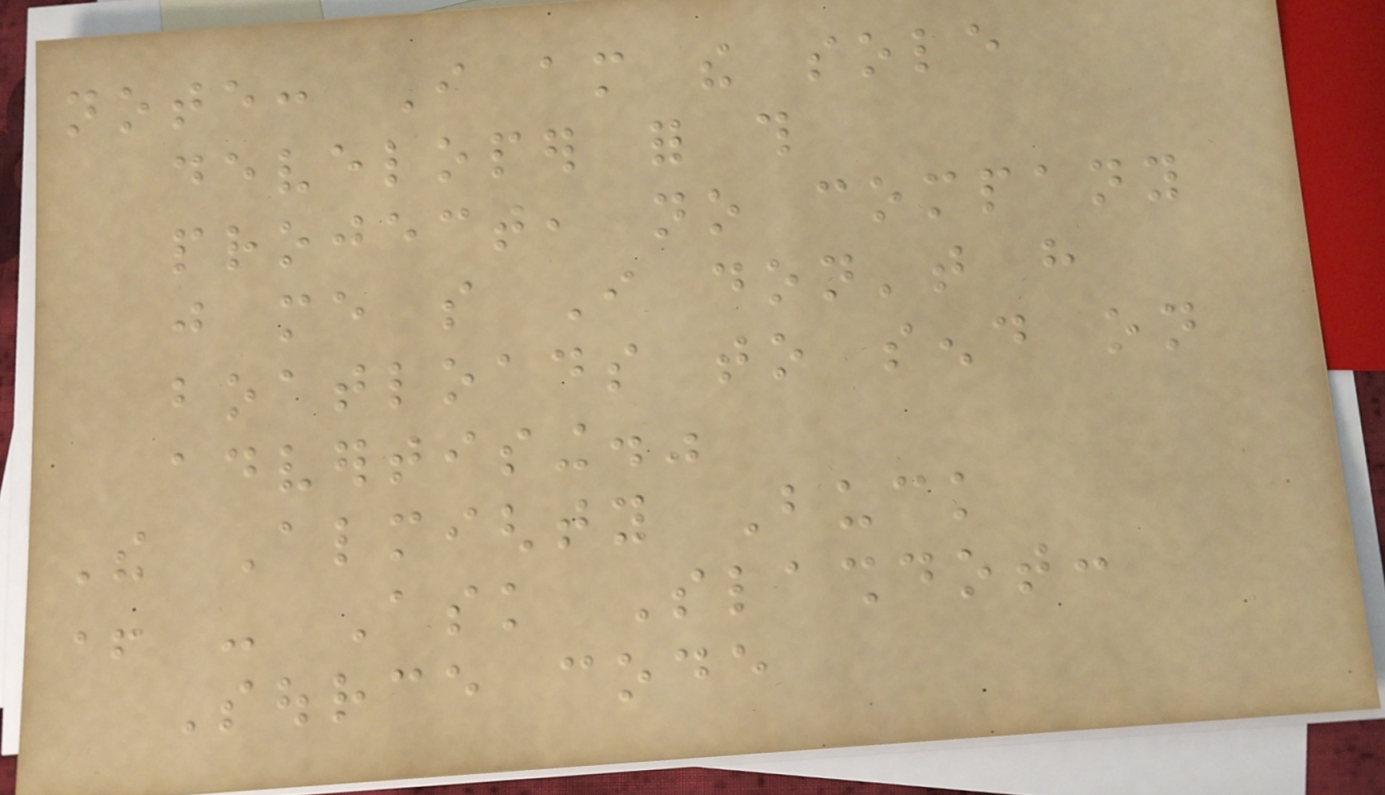note: I am the sole
developer for this
project, no company
just me so I don't have
boatloads to send on
advertising."
The Almighty Buck
+ - Ask Slashdot:
Source code
